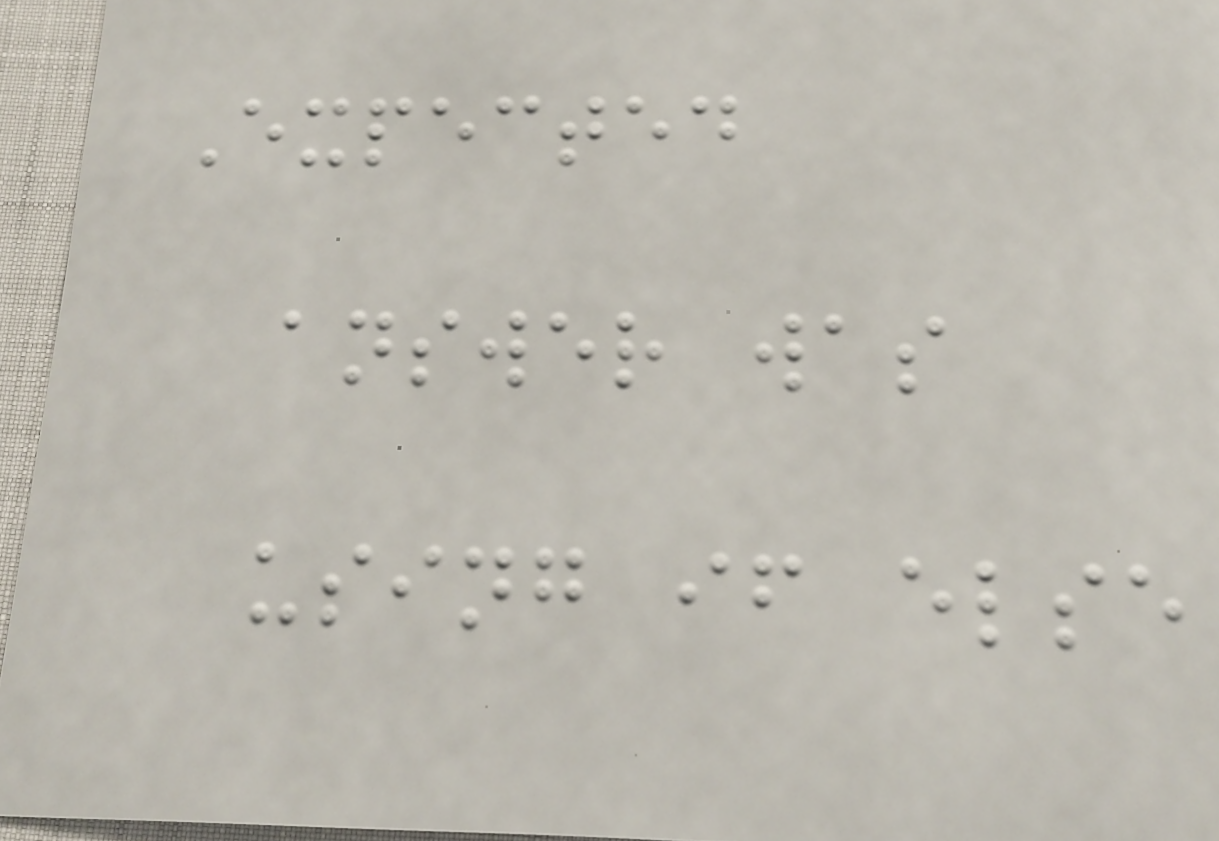Expected
answer was
using if else
